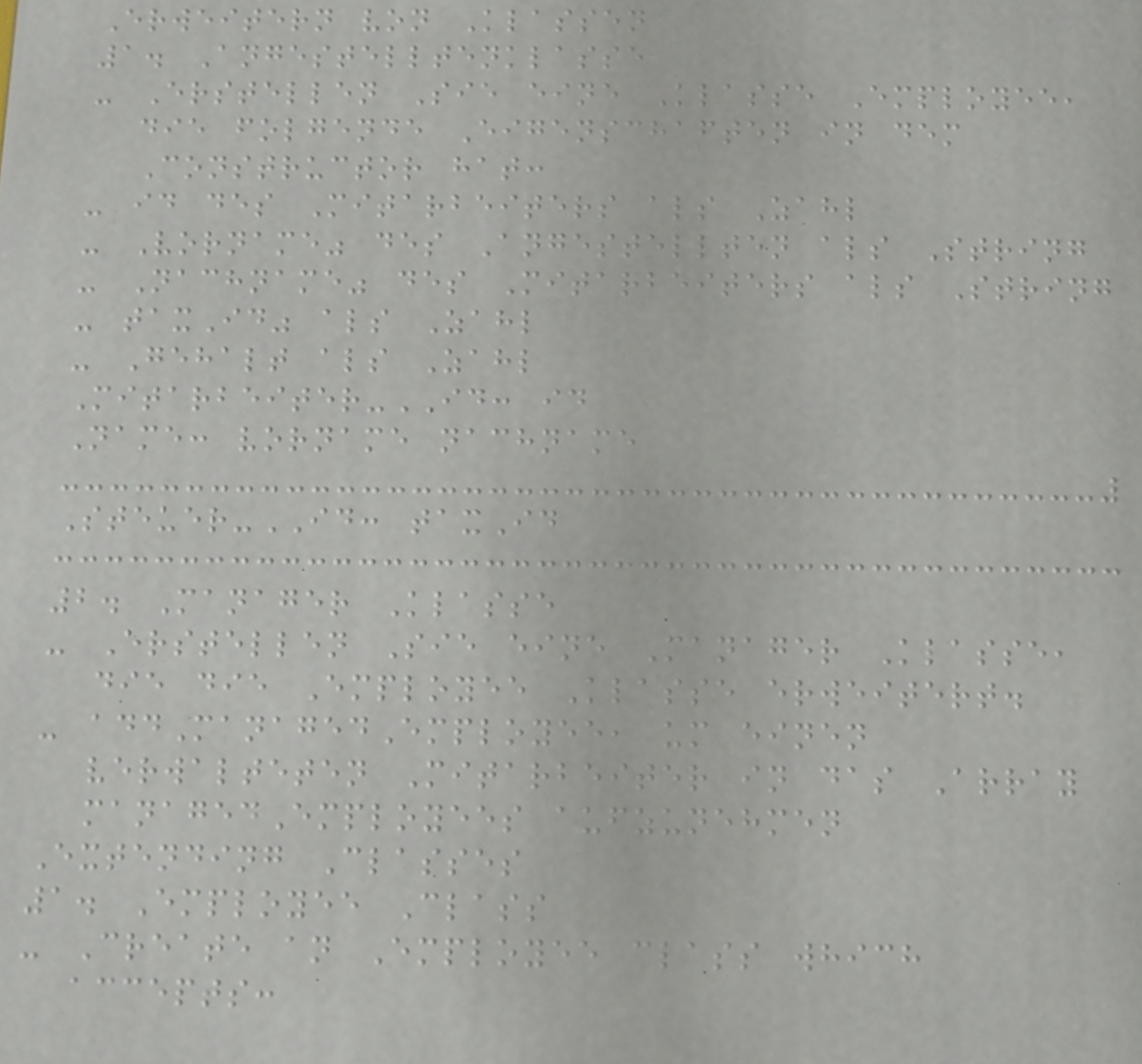Erweitern von Klassen
1. Angestelltenklasse
- Erstellen Sie eine Klasse Employee,
die folgende Eigenschaften in dem
Constructor hat:
- id des Mitarbeiters als Zahl
- Vorname" des Angestellten als String
- Nachname" des Mitarbeiters als String
- taxId" als Zahl
- Gehalt als Zahl
Mitarbeiter-ID: id
Name: vorname nachname
Steuer-ID: taxId
2. Manager Klasse
- Erstellen Sie eine Manager Klasse,
die die Employee Klasse erweitert.
- addManagedEmployee, um einen
verwalteten Mitarbeiter in das Array
managedEmployees aufzunehmen
Extending Classes
1. Employee Class
- Create an Employee class which
accepts:
